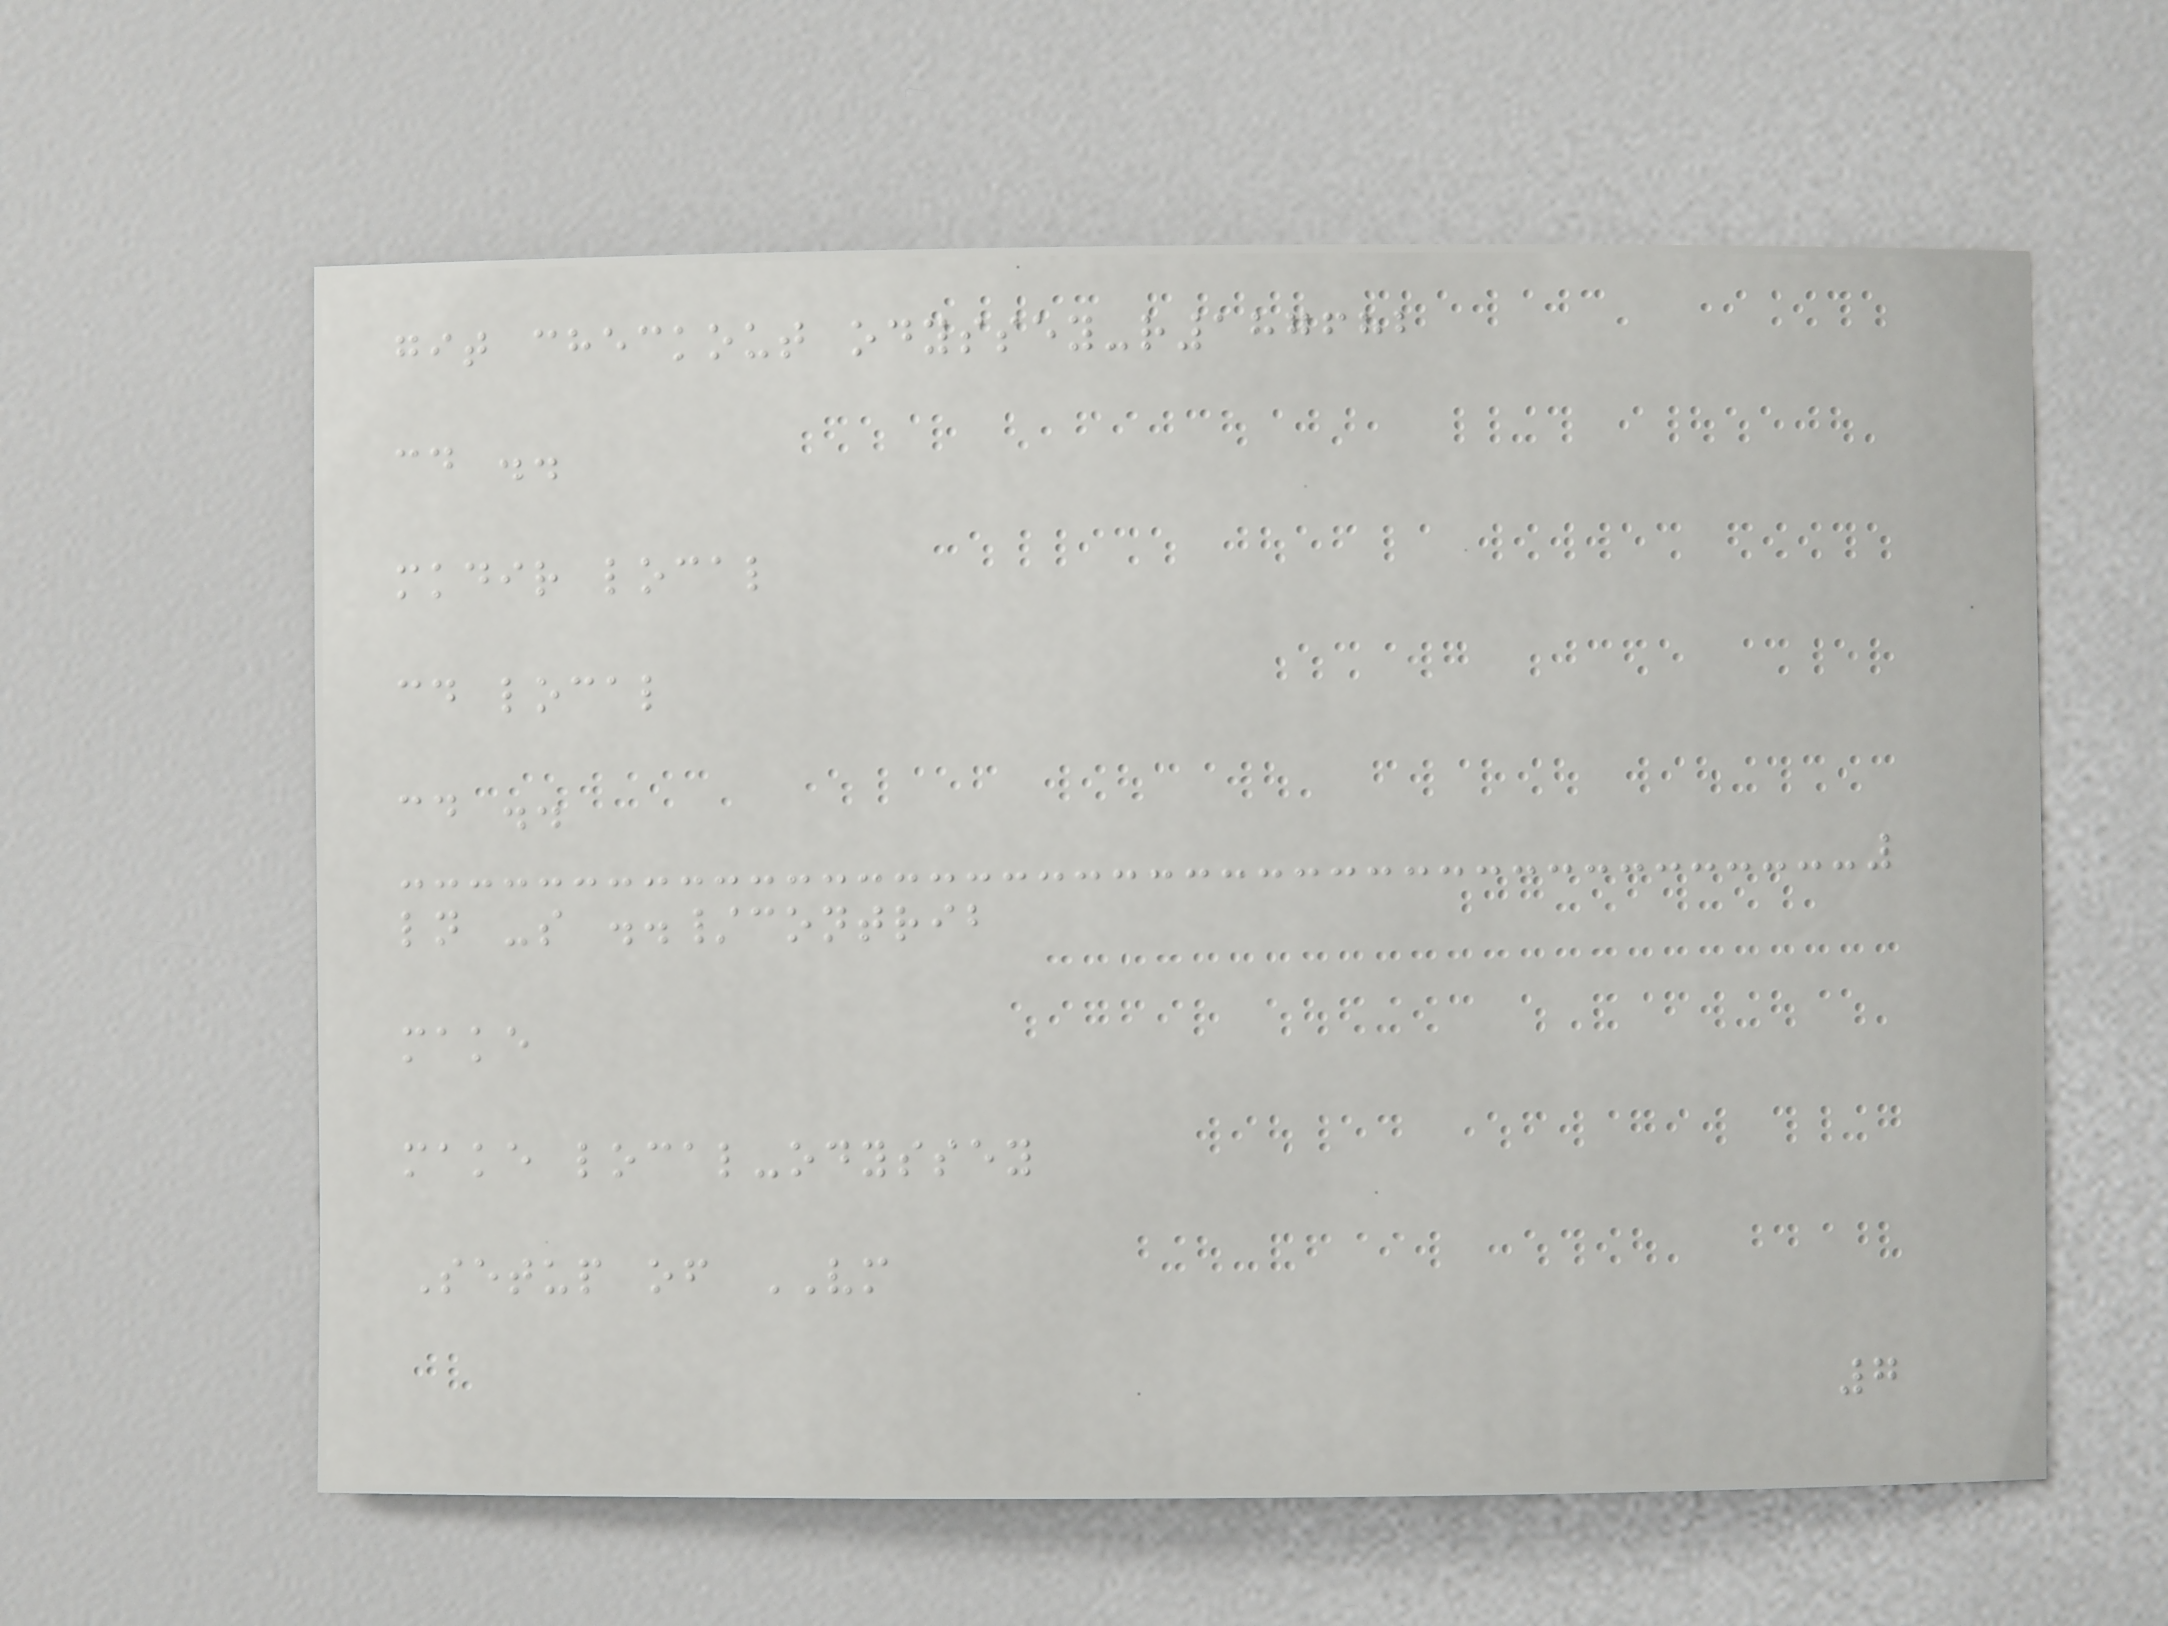git checkout odyssey-r187682
cd ..
mkdir local
cd local
cd ..
ln -s ../contrib
make
make local-odyssey
Setup of VM
7
